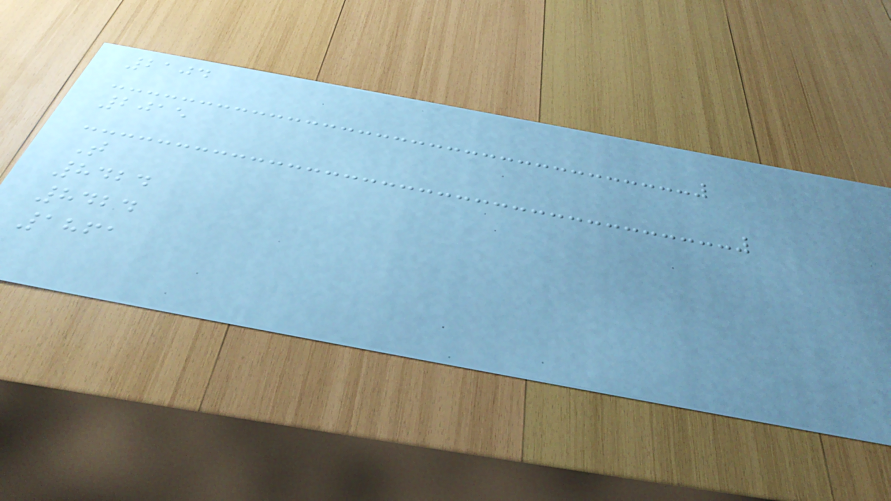2104
2015
T
8424
8424
1861
